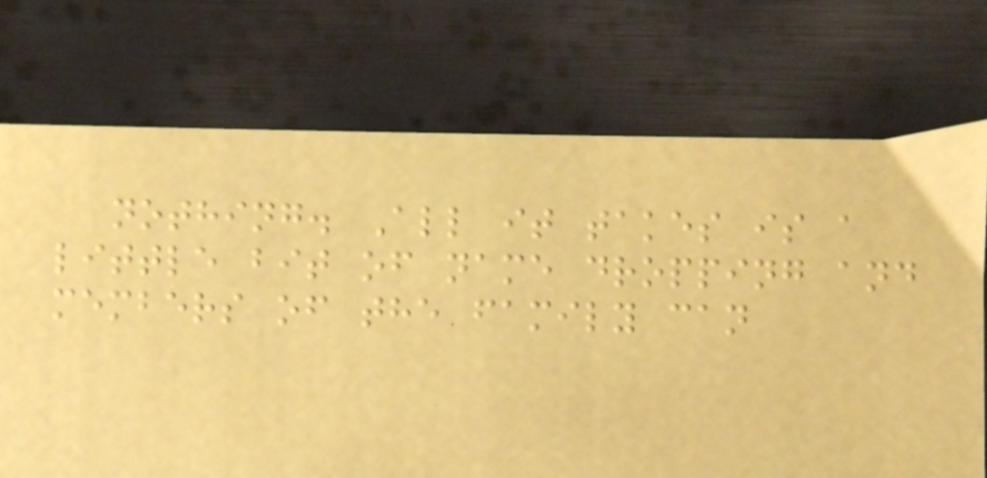nothing. All it takes is a
little bit of name dropping and
members of the family can
